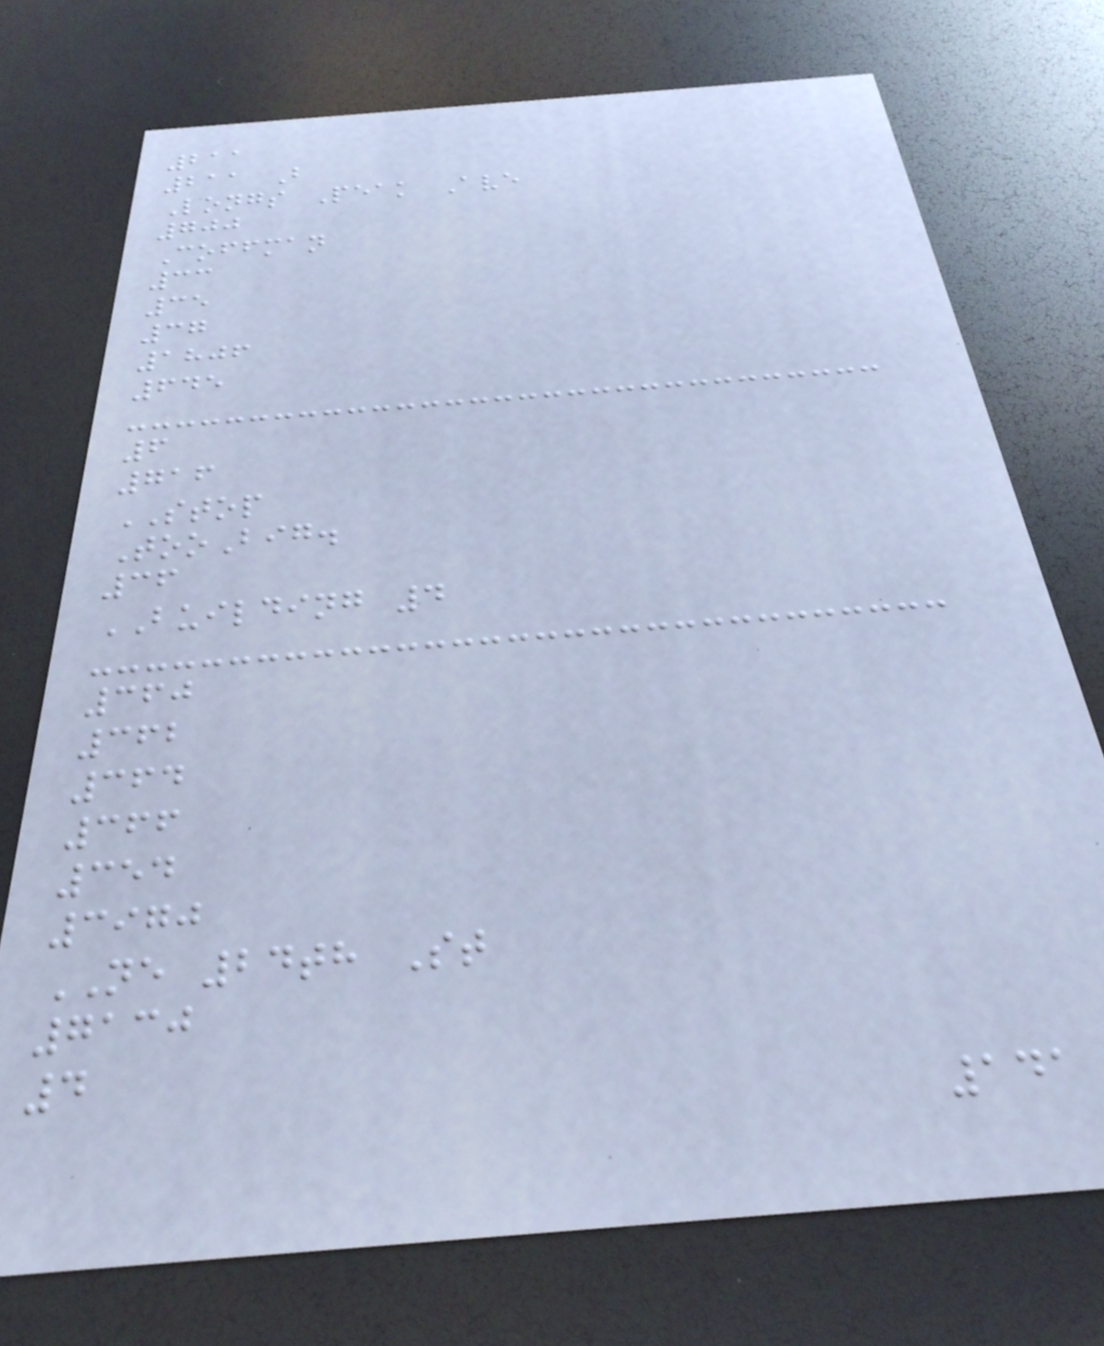211
211 B
Longs Peak Ave
700
Coffman
33
35
37
1806
645
6
716
STOP
TooBig.
36
BUILDING 4
360
362
364
366
354
3970
NE 24th St
7130
4
141
